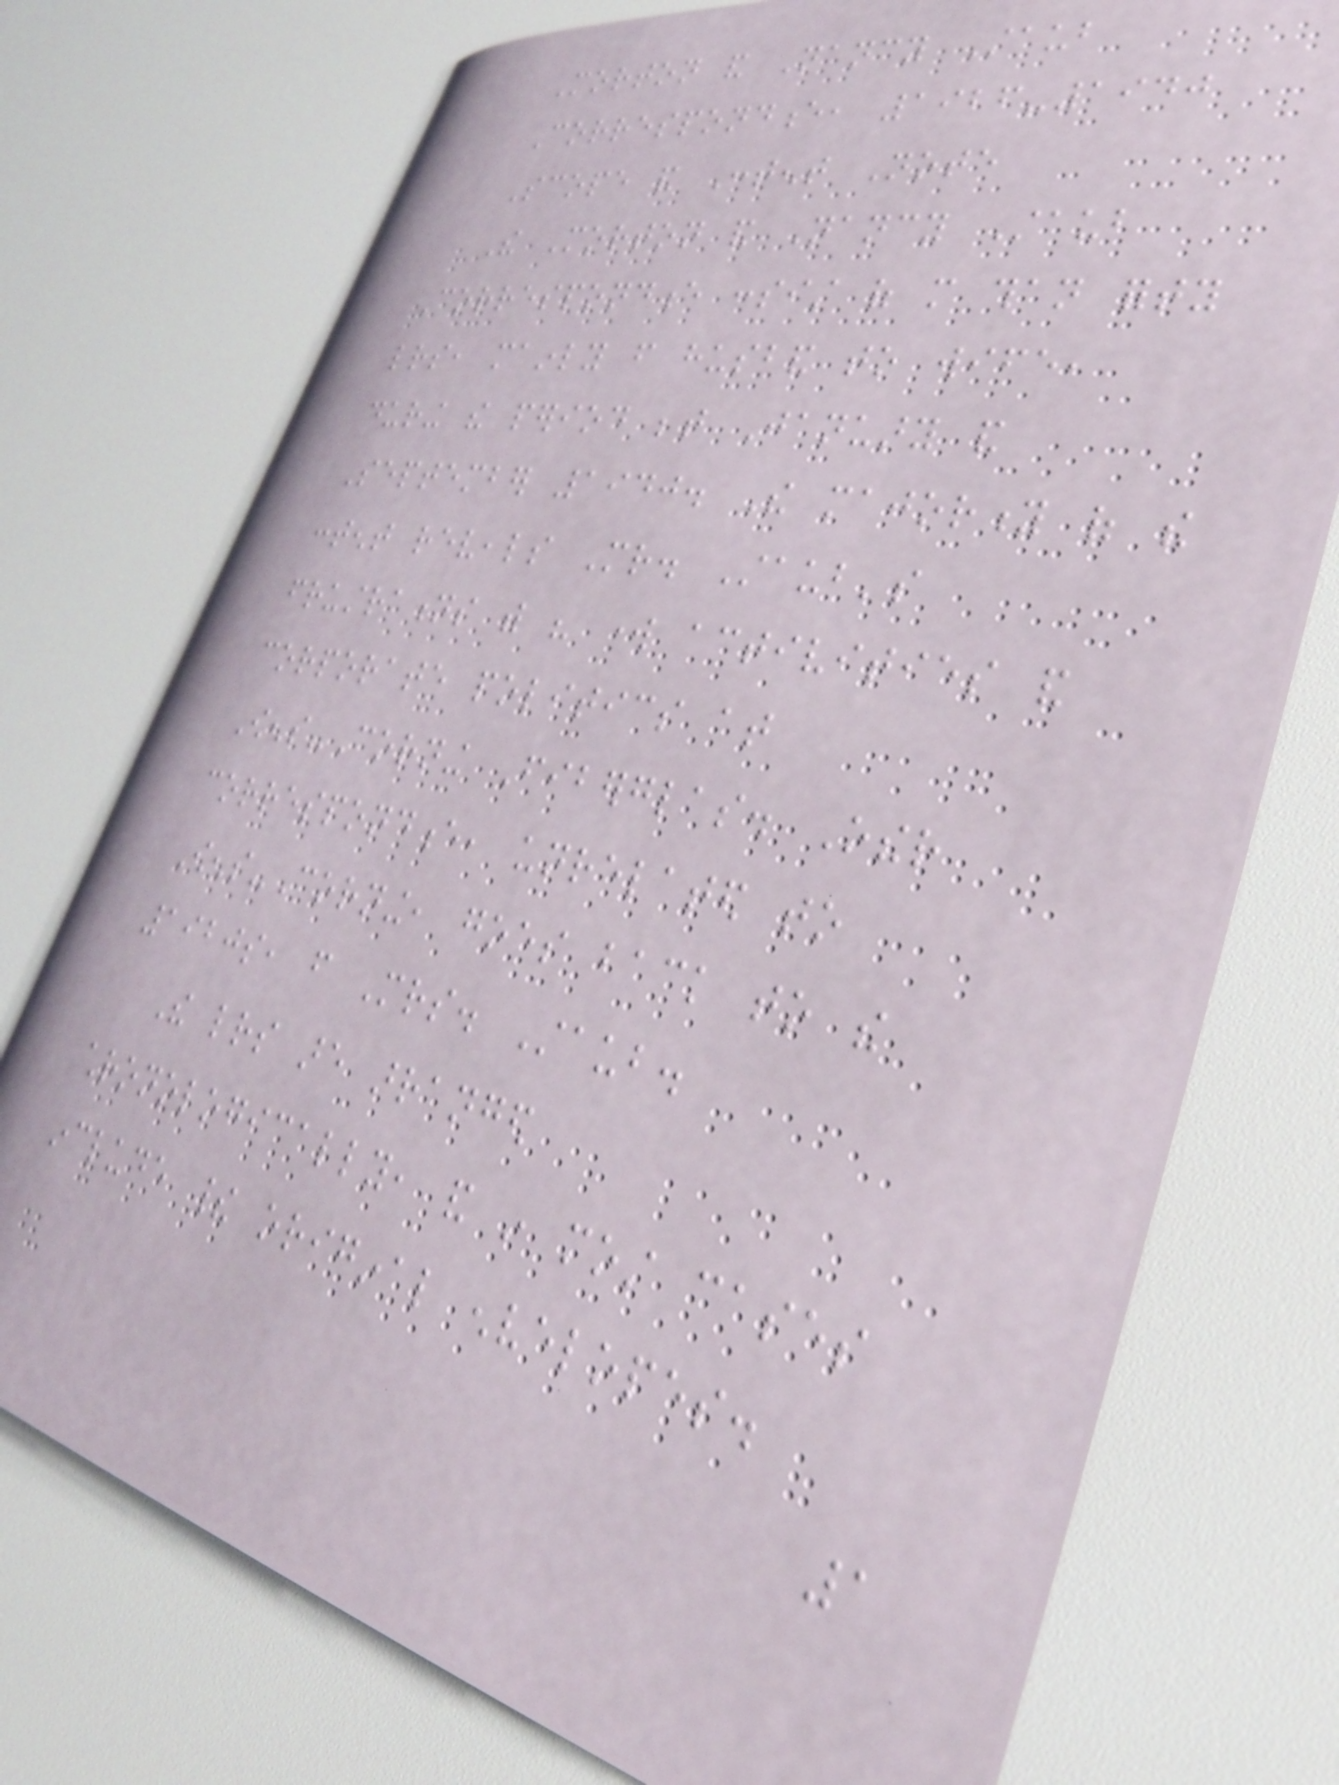Morton and Nancy Staub
Correspondence, 1926-1940
Scope and Content Note
The Morton and Nancy Staub
Correspondence consist of more than forty
letters, mainly from husband to wife,
during the period between January and
September 1940. The majority of the
content reveals Mr. Staub's
frustrations with his work activities and
corporate politics at
Owens-Corning Fiberglas. Other
correspondence, unrelated to
Owens-Corning, goes back to the
1920s, from Mrs. Staub.
The letters are arranged
chronologically, and in most cases
include their original envelopes.
1
